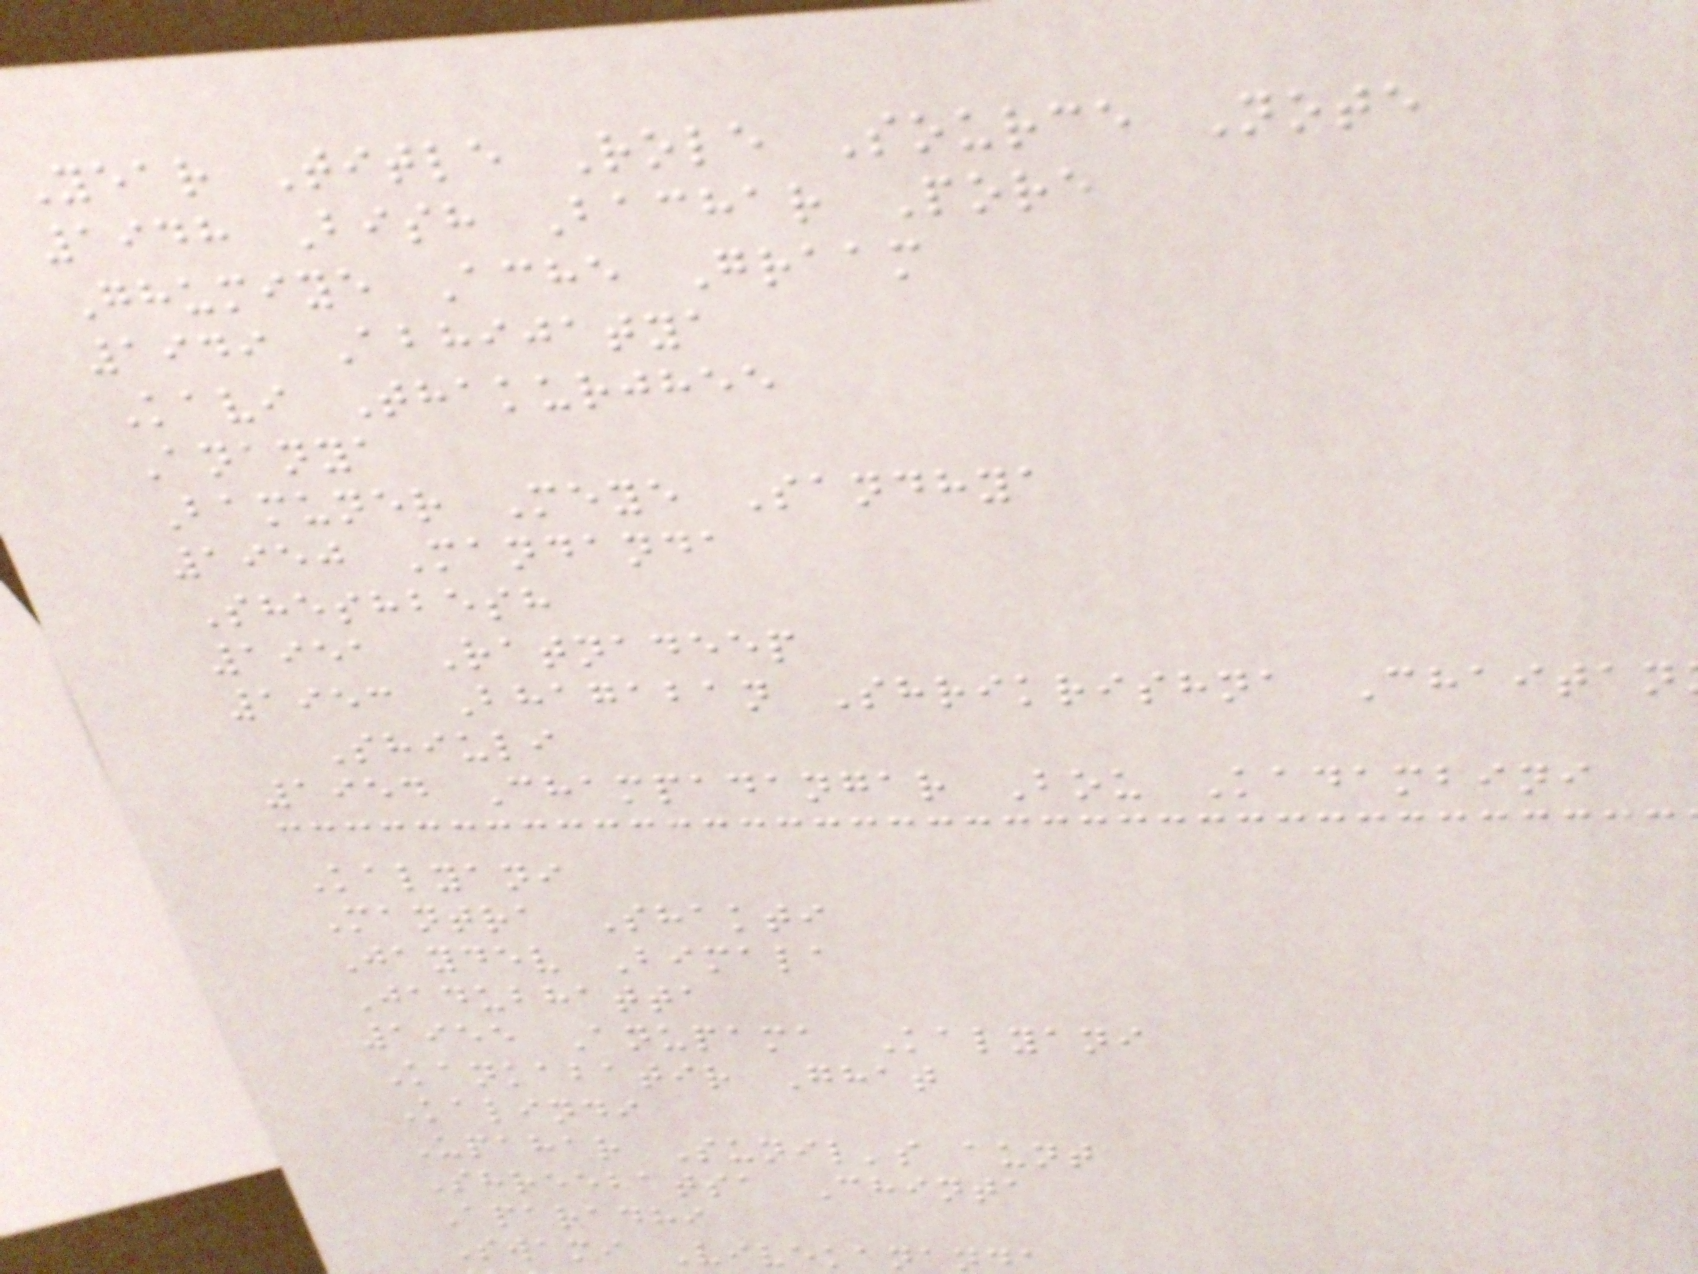Year Title Role Source Note
1948 Bish Bachar Pore
Ghumiye Ache Graam
1949 Abhijatya
Kavi Thakurjhee
Ananya
Bamuner Meye Sandhya
1950 Mandanda
Sheshbesh
1951 Ratnadeep
1953 Bhagaban Shrikrishna Chaitan
Shiuli
1954 Champadangar Bou Kadambini
Kalyani
Mantra Shakti
Jaydev Bimala
Jadubhatta
1955 Anupama Kalyani
Kankabatir Ghat
Kalindi
Upahar Sunil's aunt
Shreebatsa Chinta
Aparadhi
Swami Vivekanan
